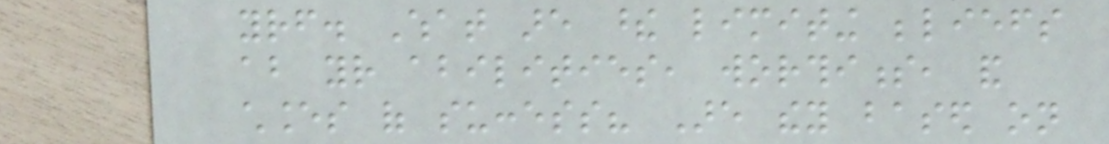yourself. What are these limiting beliefs
about your abilities, worthiness, and
chances of success? Are they based on
